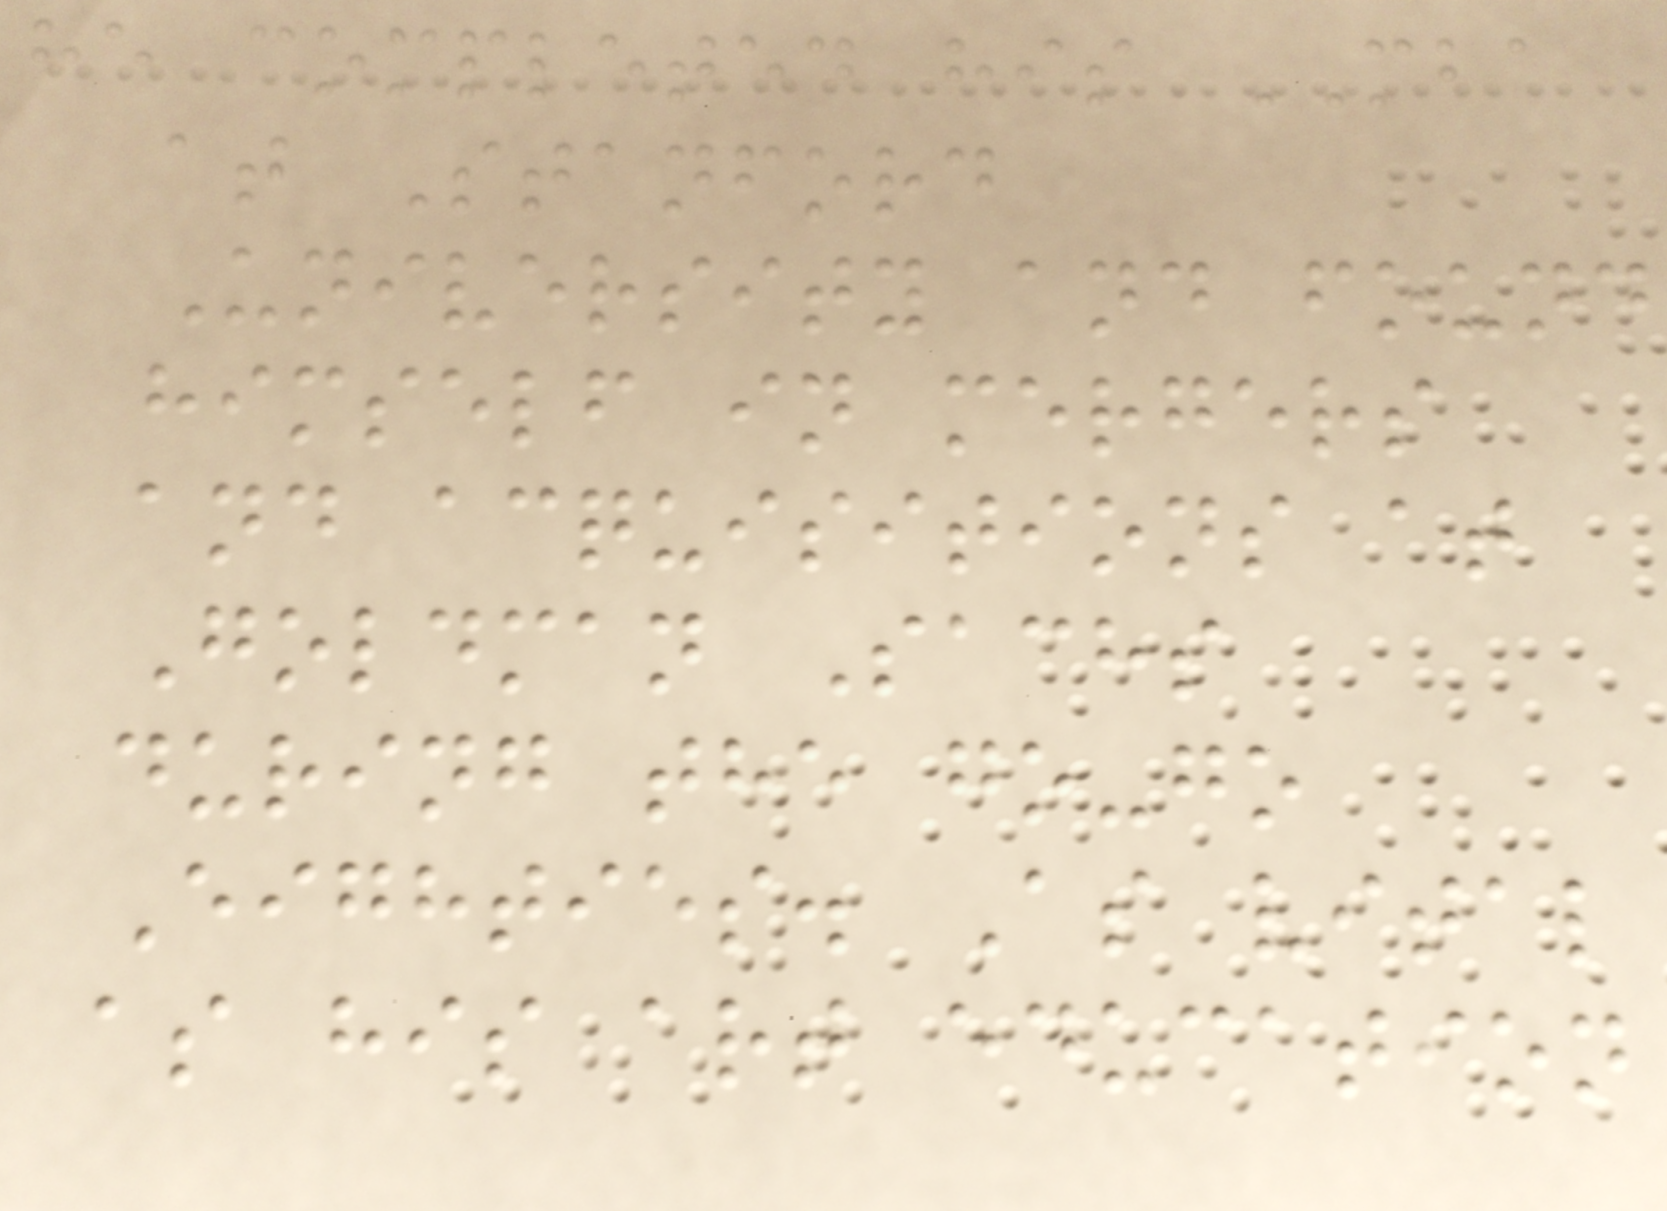he completed his MBA
at Stanford
University and found
himself in mergers
and acquisitions at
Goldman Sachs
during the go-go
Eighties. As vital
as his art education
